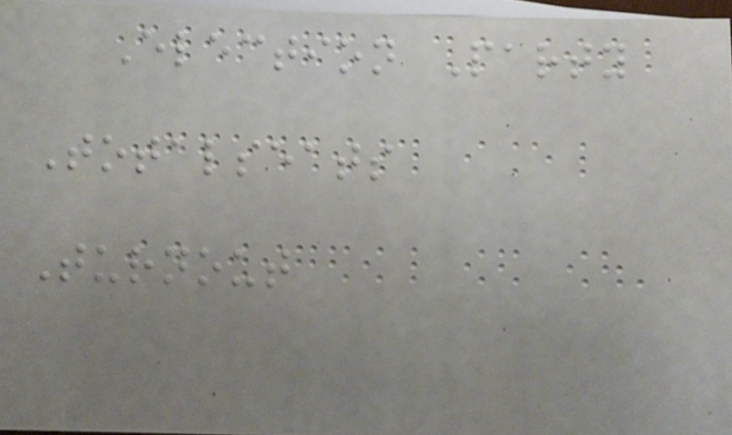Election Party
Totalseats
Turnout
